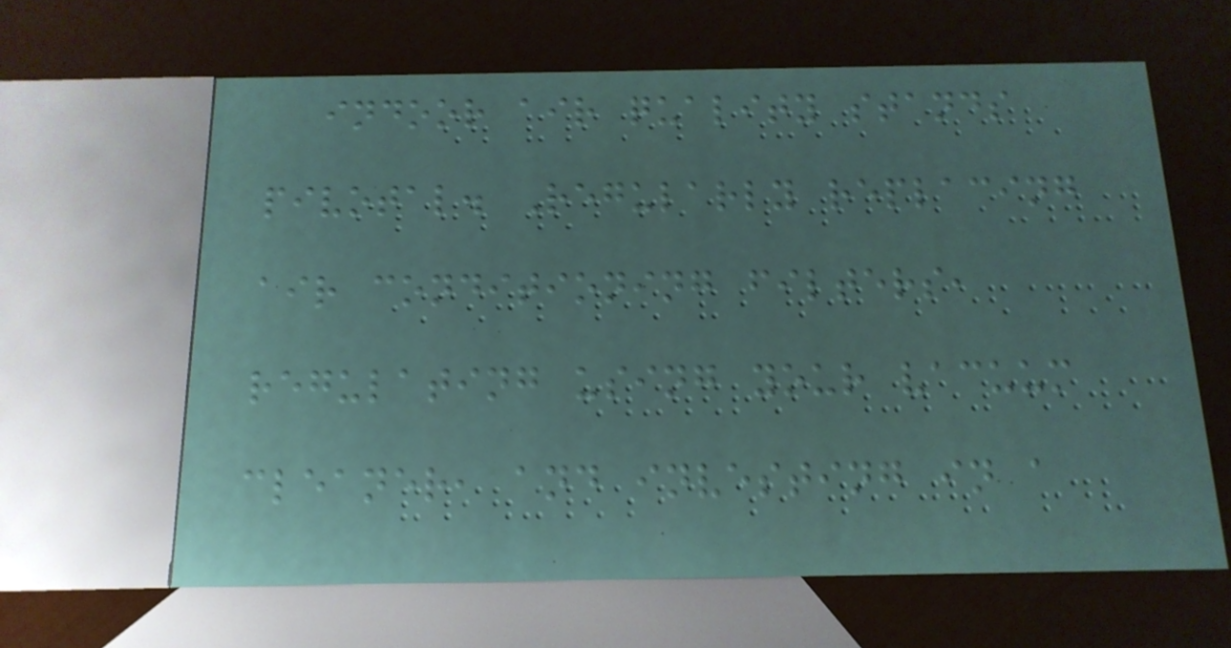indoor air quality stands
pivotal. Regularly replacing
air conditioning filters,
regulating using your vacuum
cleaner, and investing in a
